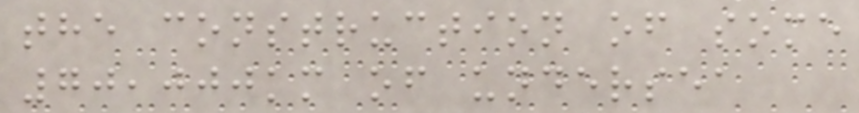the construction of some
70,000km of undersea
